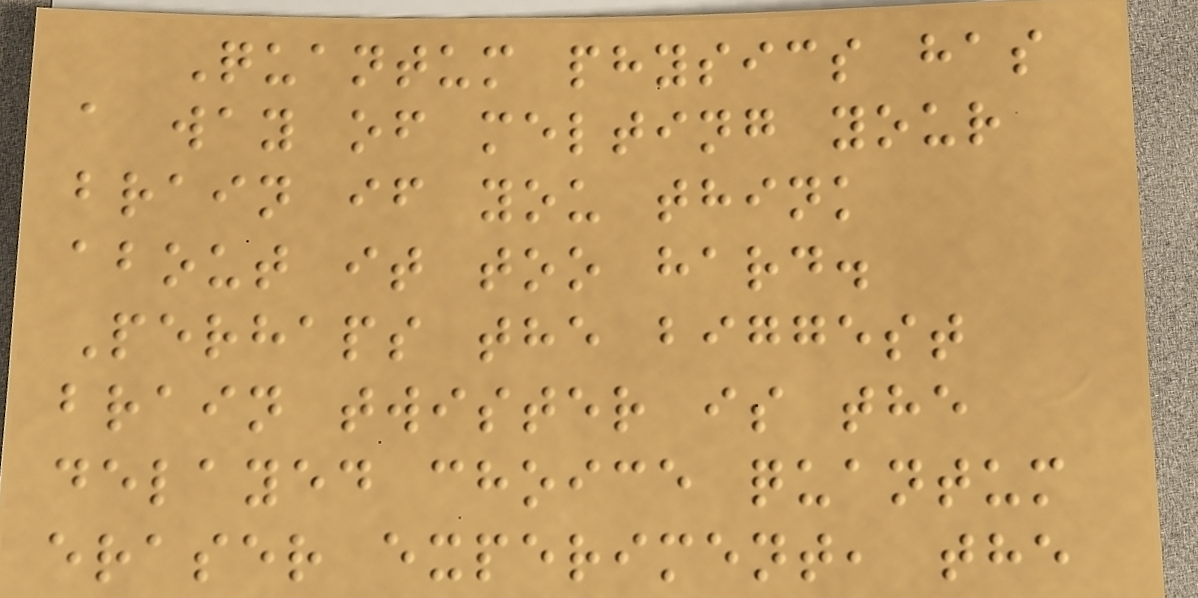Quantum physics has
a way of melting your
brain if you think
about it too hard.
Perhaps the biggest
brain twister is the
delayed choice quantum
eraser experiment, the
